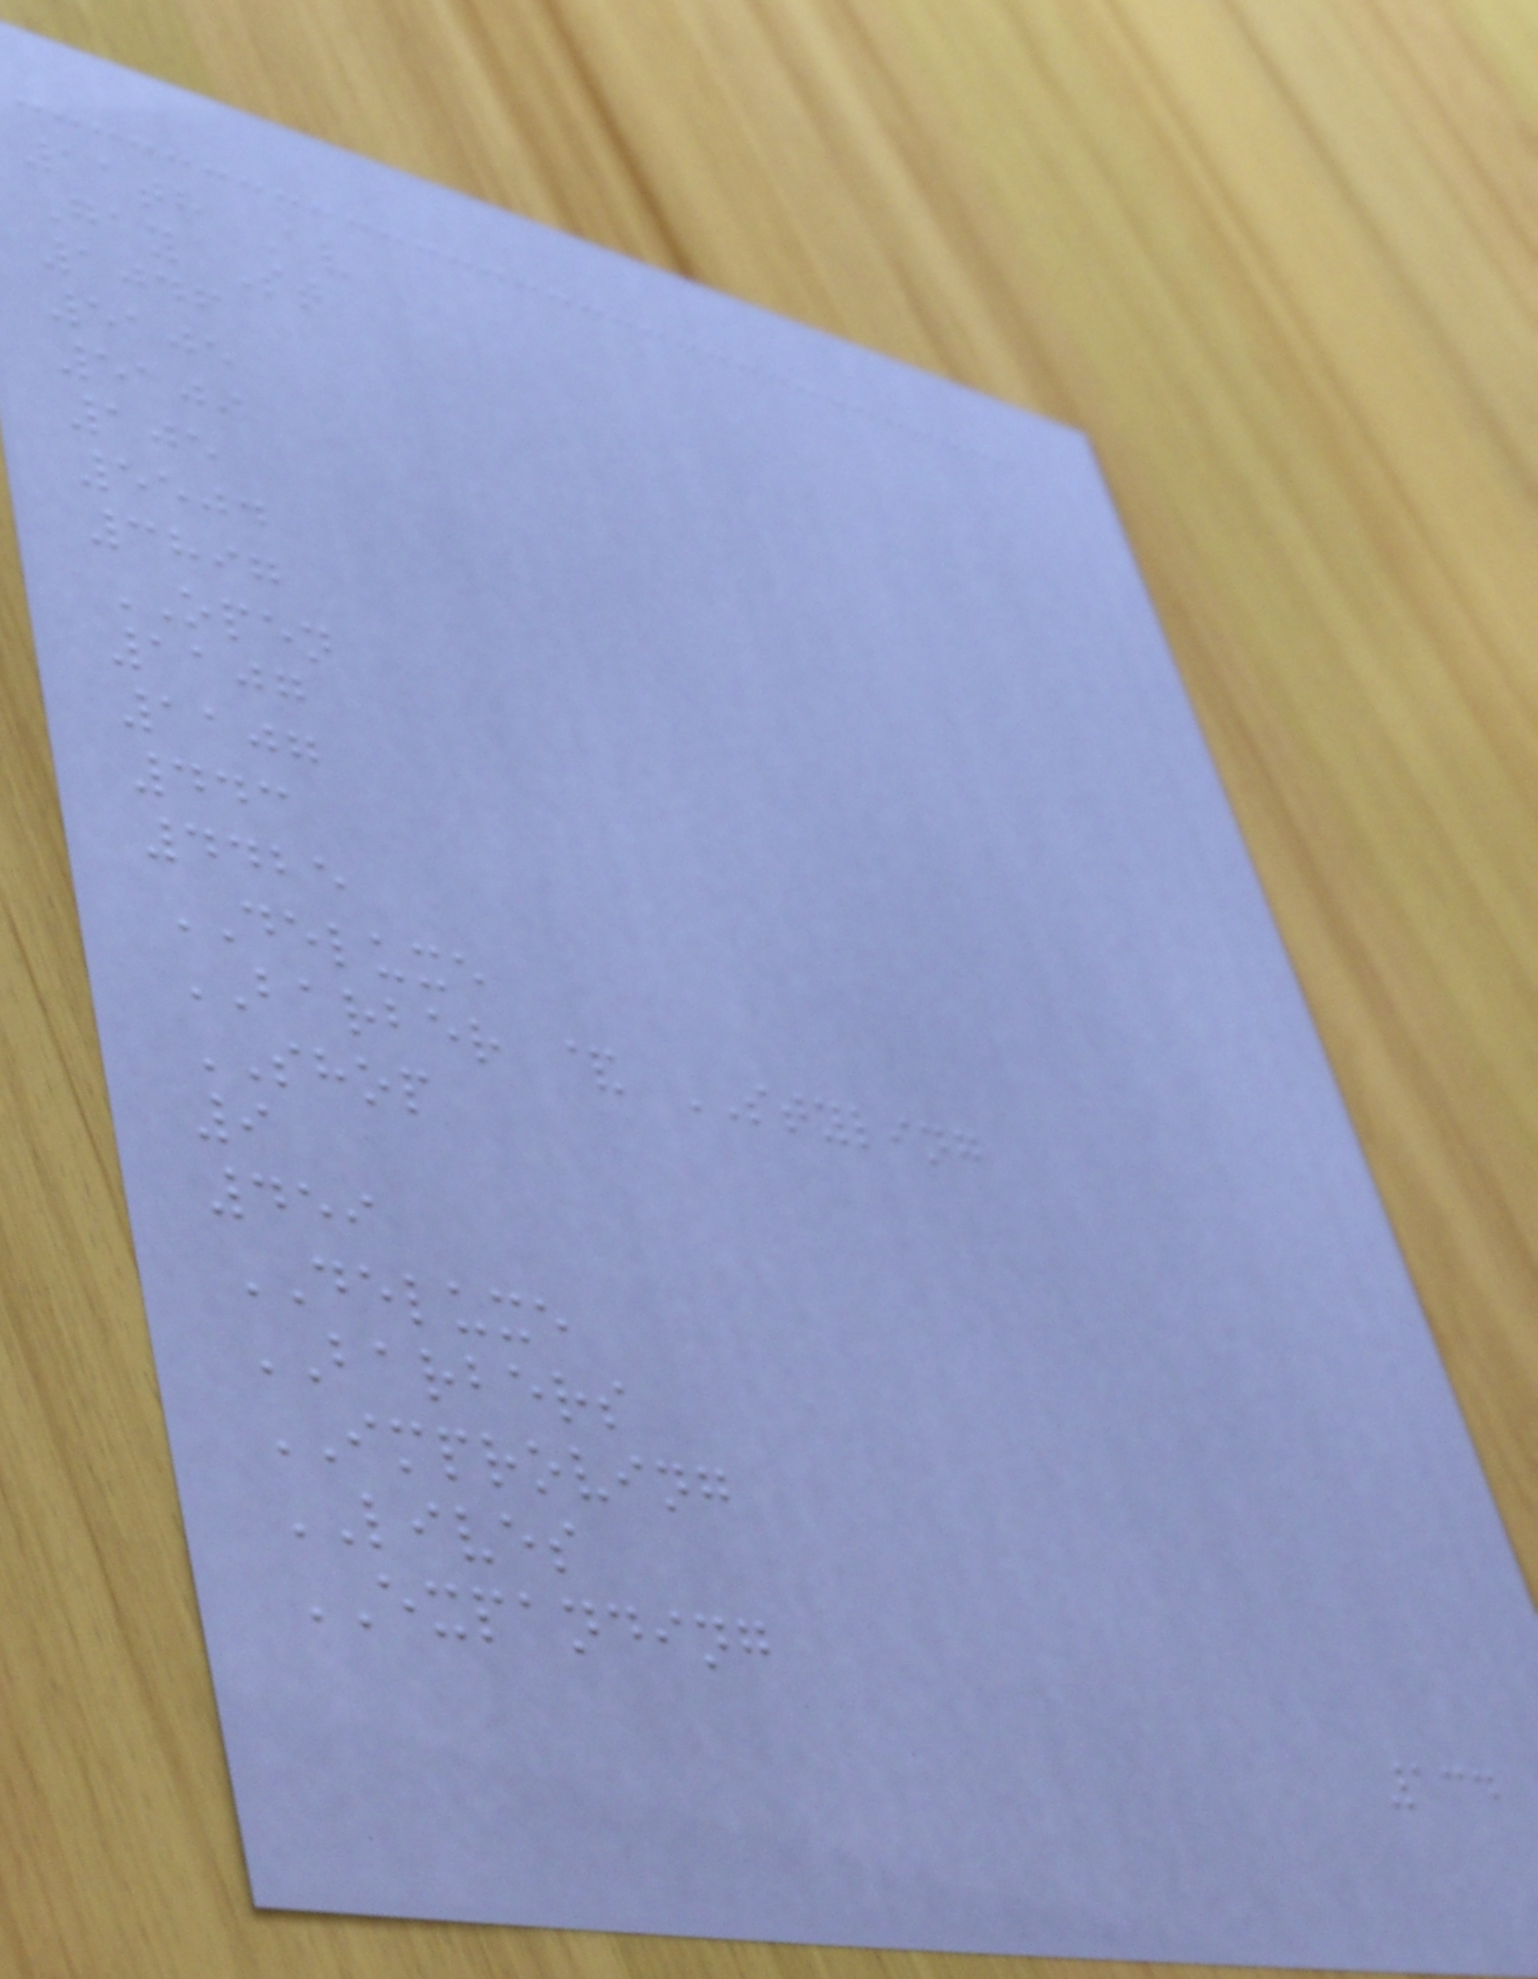11th Av
Gay St
1046
5105
5109
105
5504
3897
OPEN
1107
1107
443
4425
DELUXE
BARBER & STYLING
SHOP
9
459
DELUXE
BARBERS
IMPROVING
LIVES
EXPANDING
134
